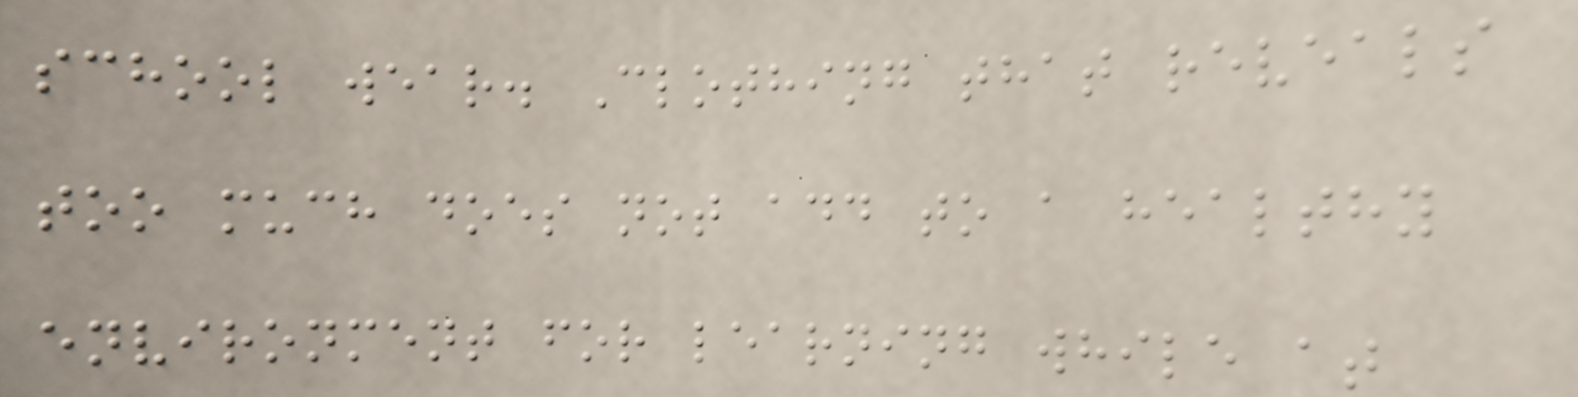school wear. Clothing that reveals
too much does not add to a healthy
environment for learning while at
